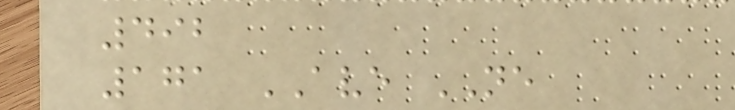492
171 AVE NE
